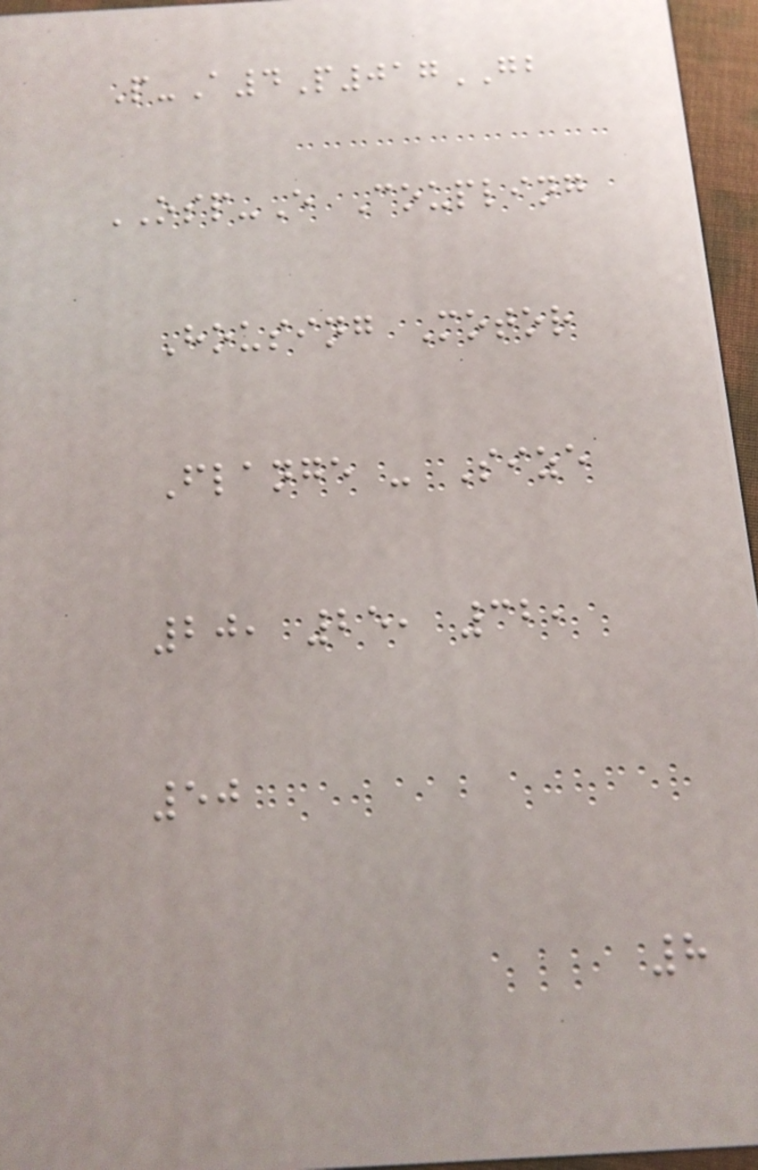P-A4P017GB
OSP-E Coupling
Housing Motor
Flange - Size
20, 25, 32,
50
8
